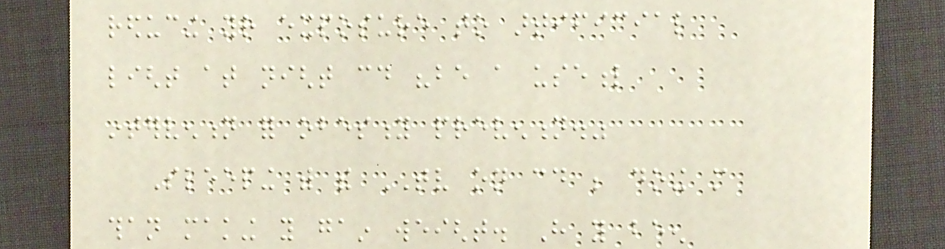reducing your exposure to artificial
light at night could "be a useful
intervention for obesity prevention."
Sleeping with the TV on could be doing more
than making you gain weight. Have you been
